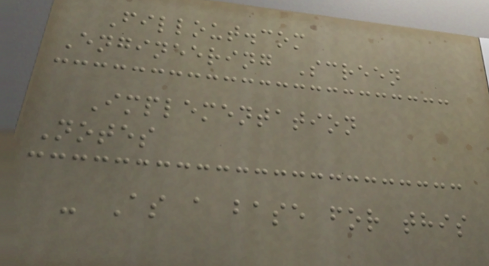Fillout.com
Engineering Screen
Implementation
Notes
- As a base for this
